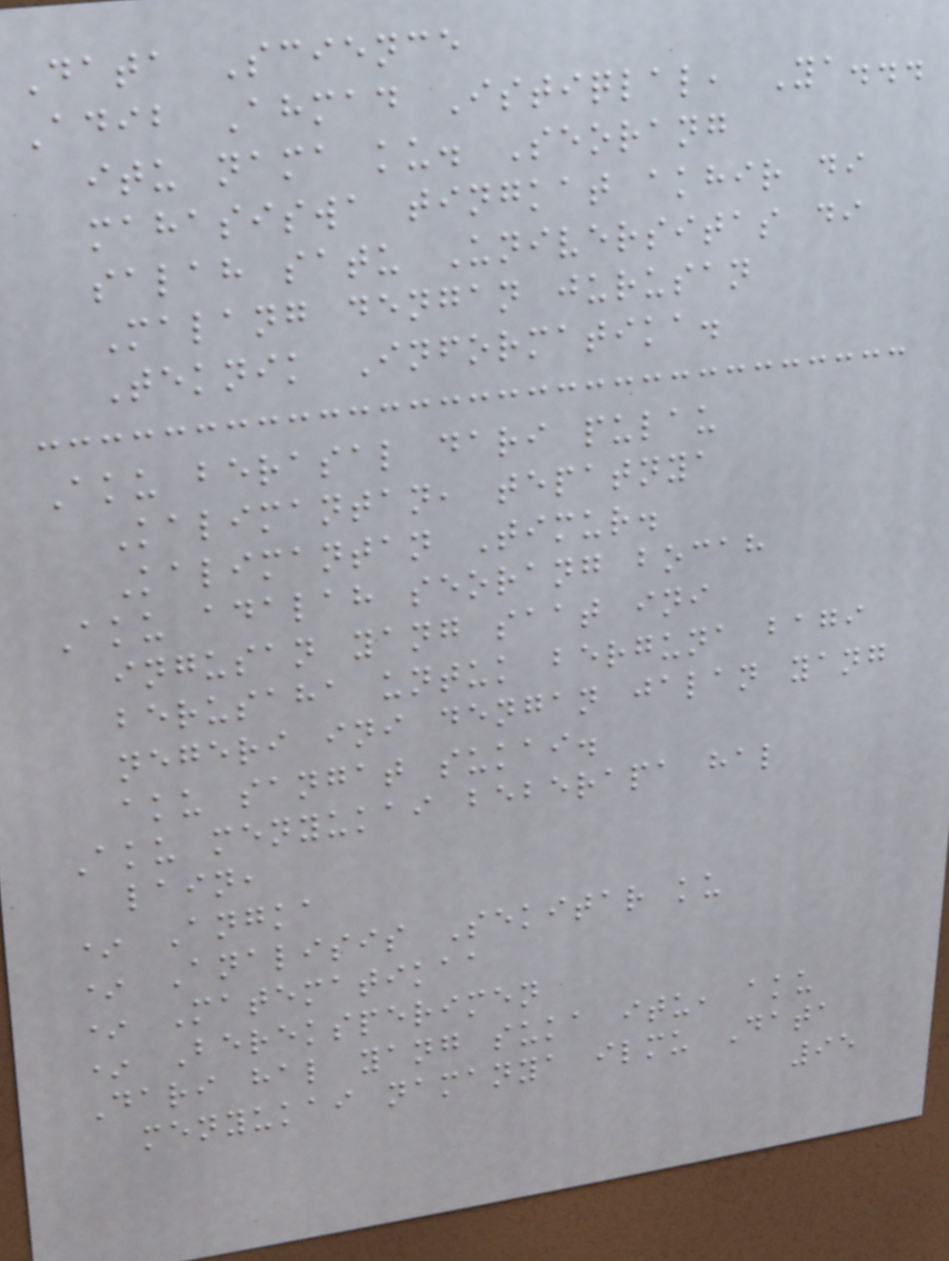Data Science
Adib Ahmad Istiqlal, Ya...
itu nama ku. Seorang
mahasiswa tingkat akhir di
salah satu Universitas di
Malang dengan jurusan
Teknik Informatika.
Aku berasal dari pulau
Kalimantan, tepatnya
Kalimantan Timur.
Aku adalah seorang bocah
ingusan yang saat ini
berusaha untuk berguna bagi
negeri ini dengan jalan yang
aku sangat sukai.
Aku menyukai beberapa hal
lain,
* Angka
* Analisis Sekitar ku
* Matematikaa
* Bereksperimen
Dari hal yang suka itu, aku
menyukai namanya ilmu Data
95
